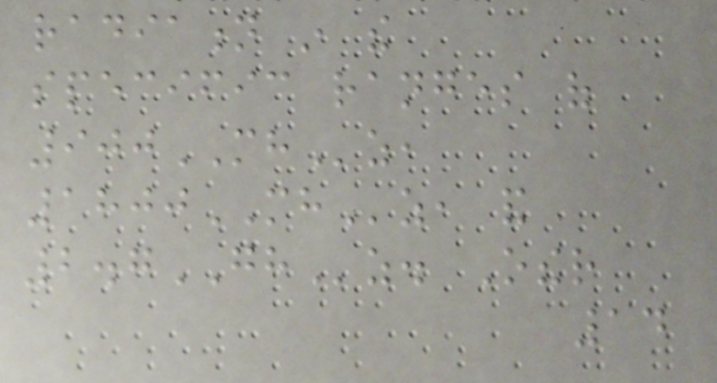radiation in the
specific ranges of
900MHz,
1800MHz, and
2.7GHz. Other
14
